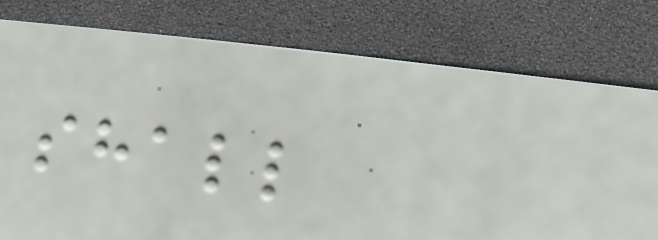shall
